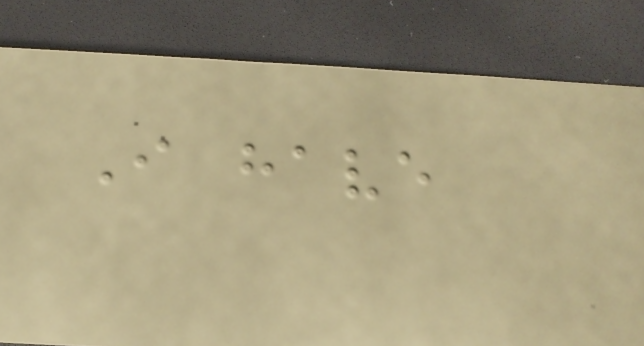I have
